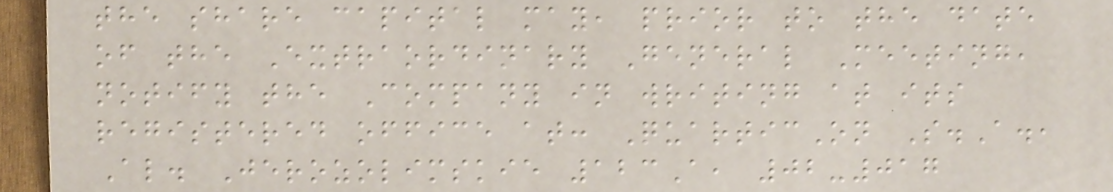the share capital may, prior to the date
of the Extraordinary General Meeting,
notify the Company in writing at its
registered office at: QuarticOn S.A.,
Al. Jerozolimskie 123A, 02-017
